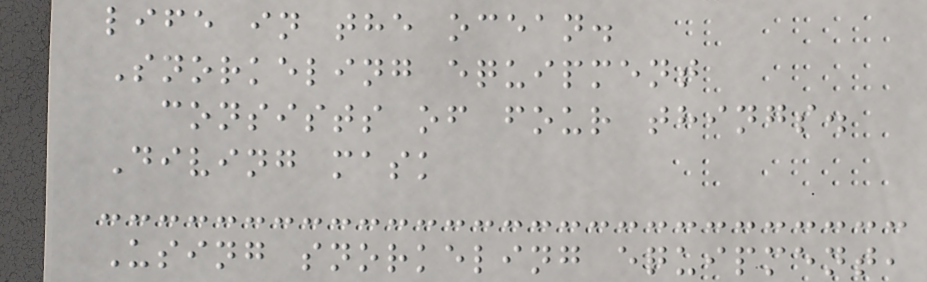life in the ocean.
Snorkeling equipment
consists of four things.
Diving mask
Using snorkeling equipment,
